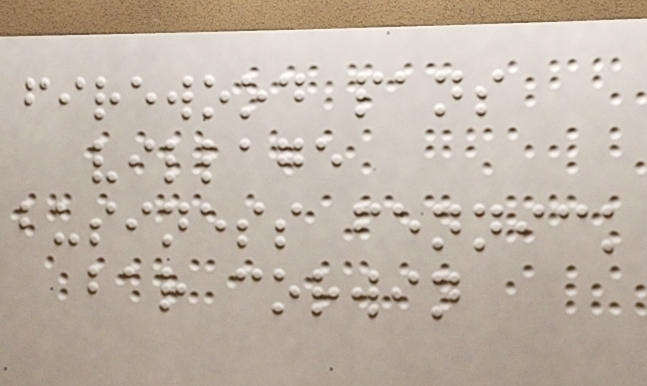firewood pans
village
business fennick
bar corwin
